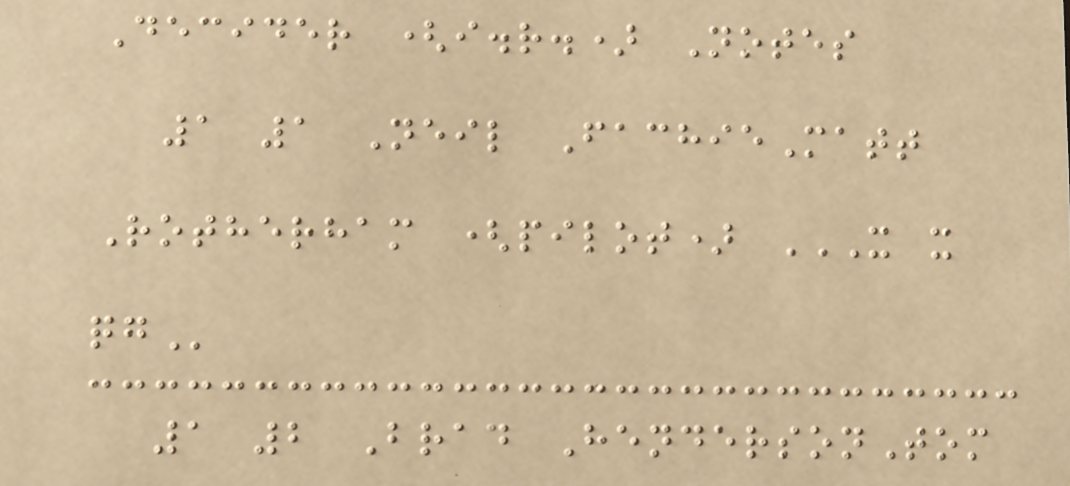Decider (i.r.) Notes
1 1 Neil FachieMatt
Rotherham (pilot) X X
QG
1 2 Brad HendersonTom
